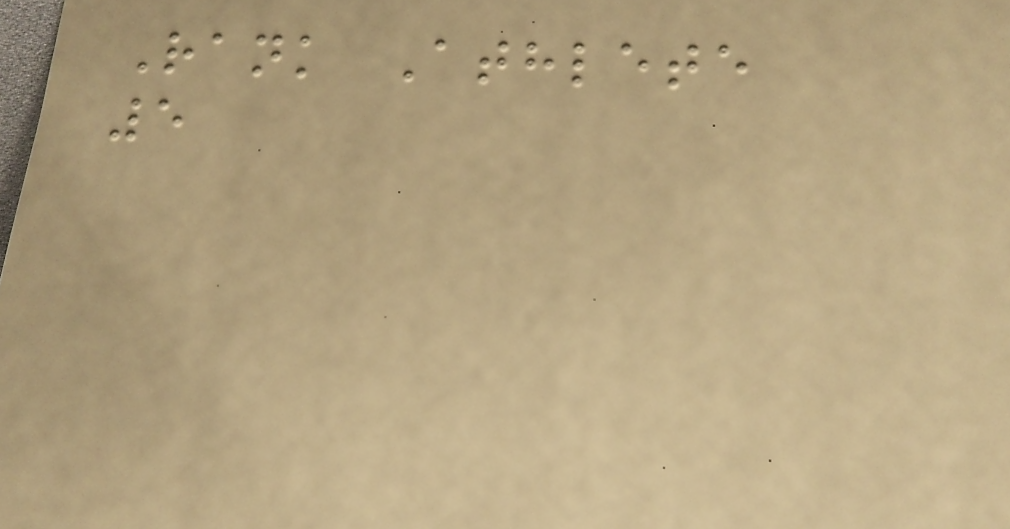Rank Athlete
5
